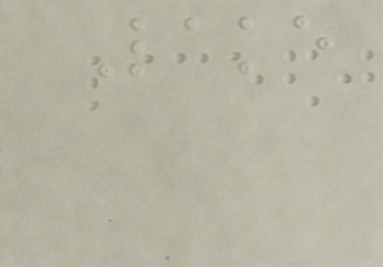Lake
